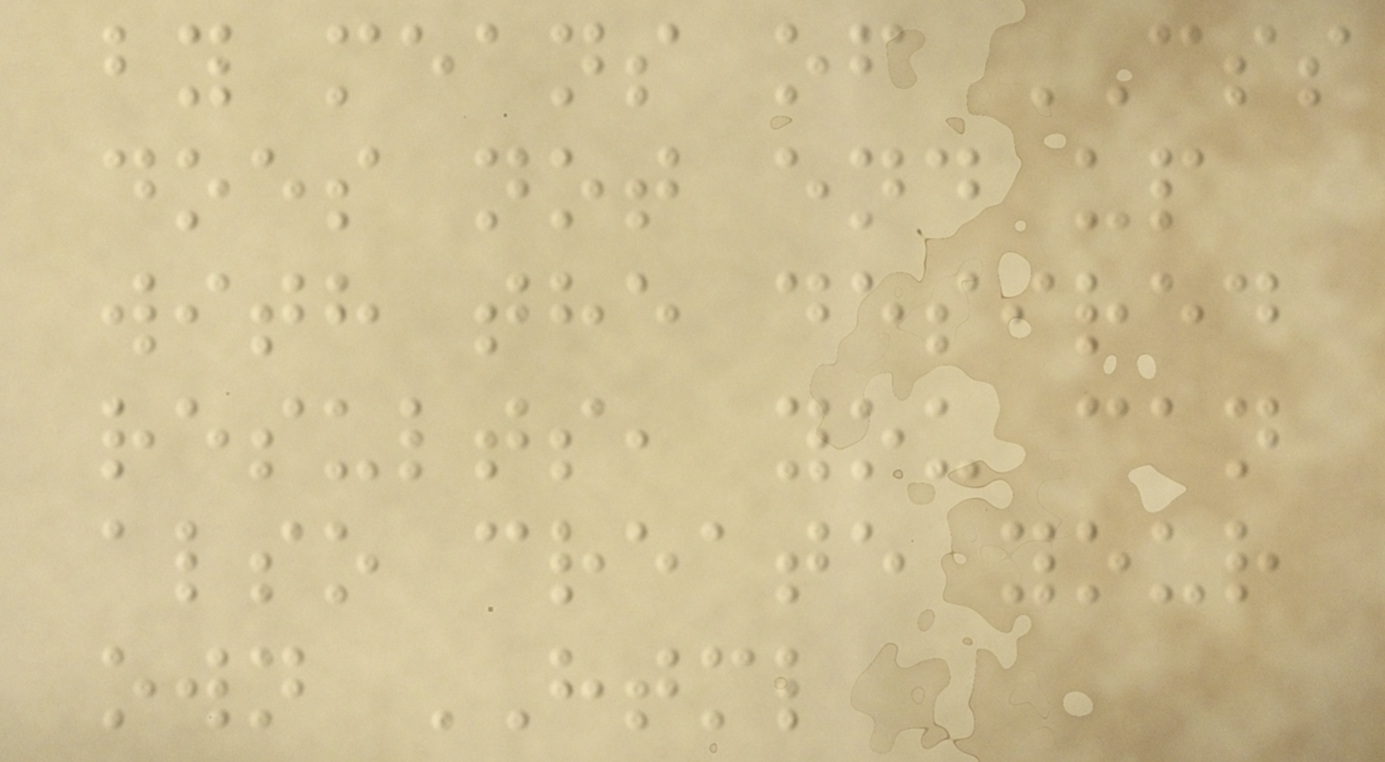by means of CSS
does not end up
with the desired
results, you can
also create your
own HTML
